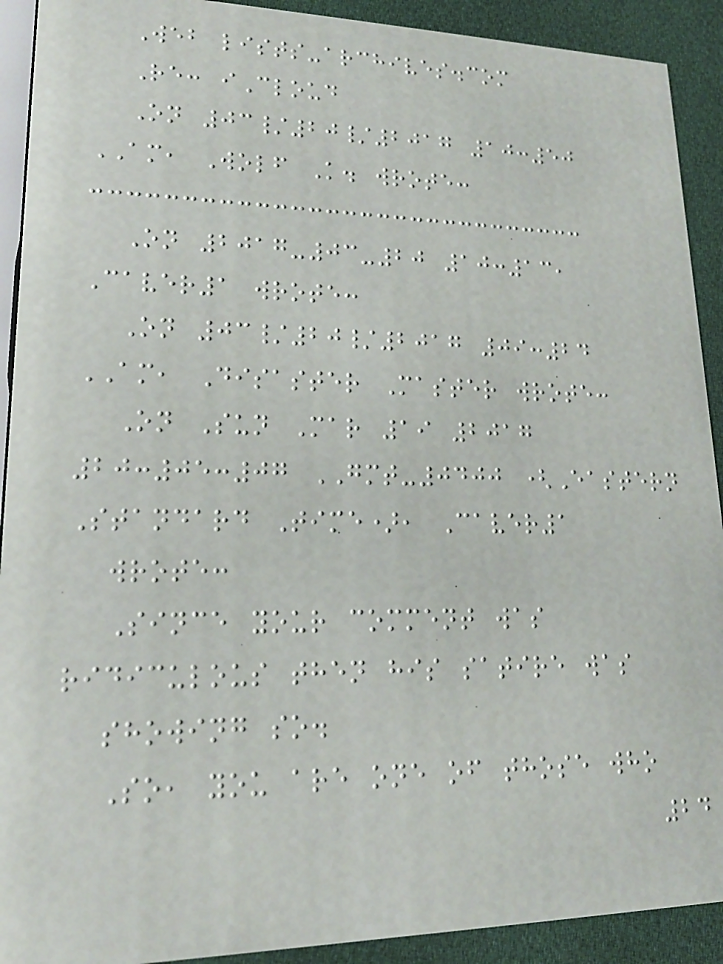Web lists-archives.com
Re: iCloud
On 03/20/2017 10:50
AM, Wolf K. wrote:
On 2017-03-20 10:13,
Caver1 wrote:
On 03/20/2017 09:24
AM, Disaster Master wrote:
On Sun Mar 19 2017
20:05:07 GMT-0400 (Eastern
Standard Time), Caver1
wrote:
Since your comment was
ridiculous then his satire was
showing so.
So, you are one of those who
24
